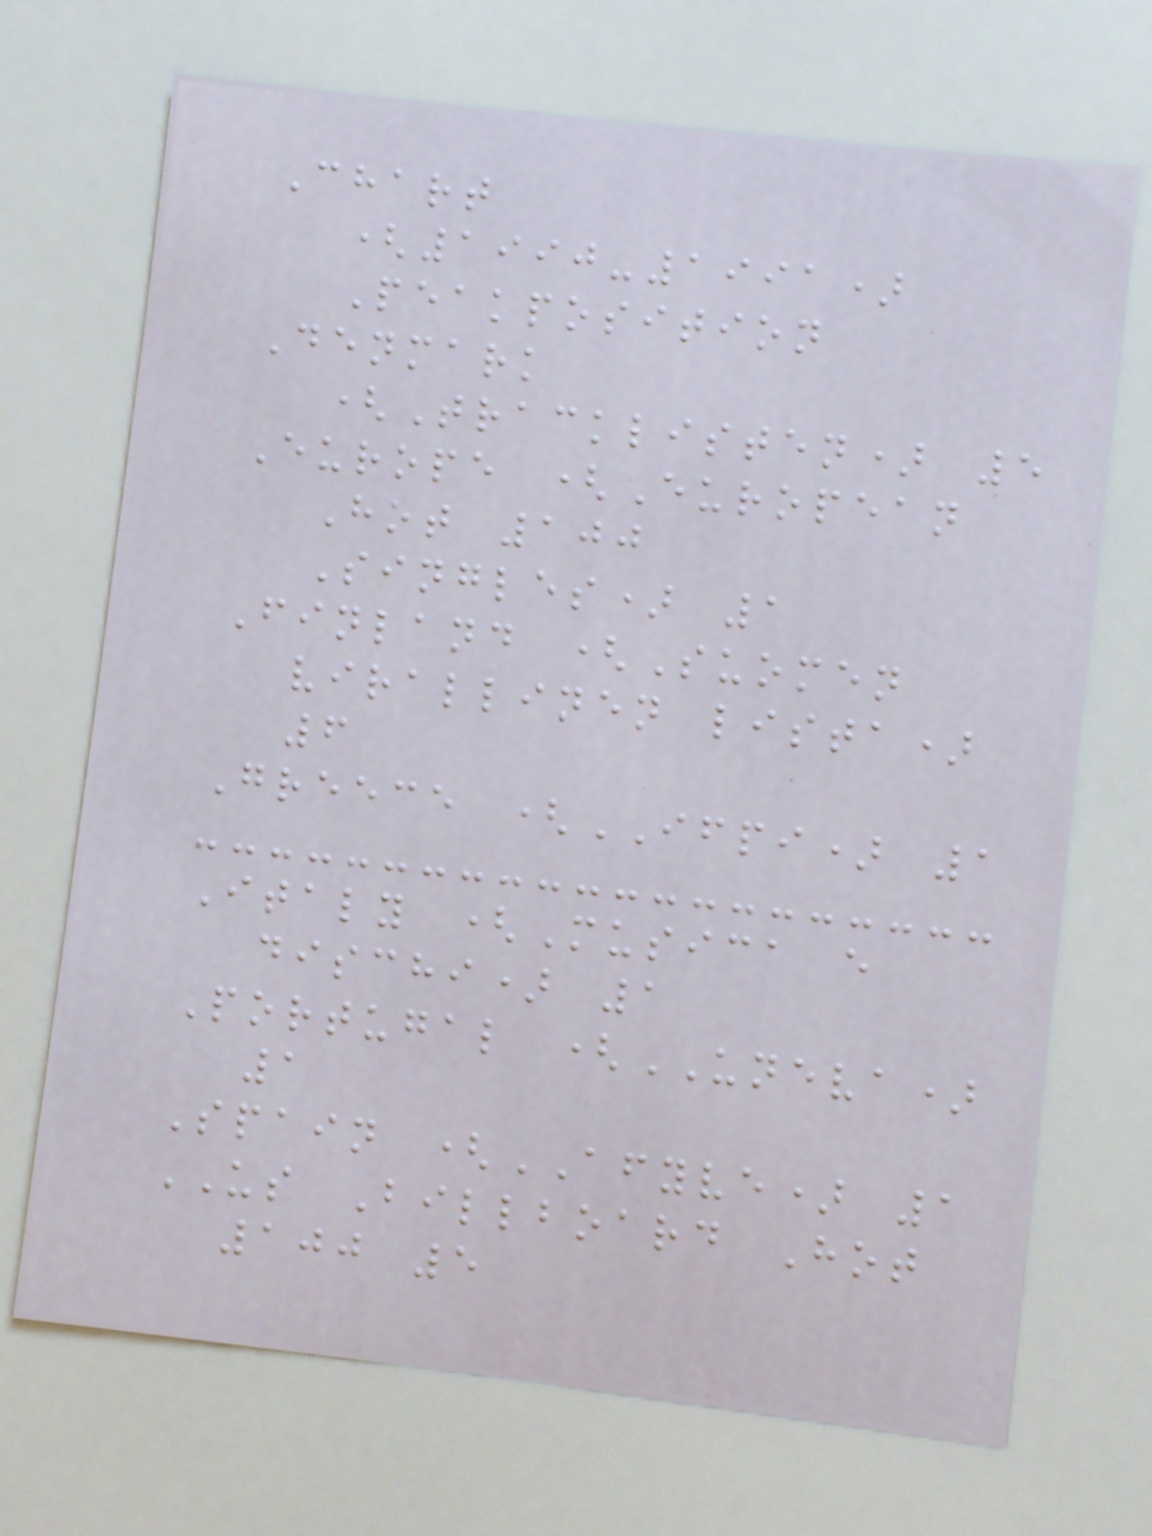Chart
(1990-1991)
Peakposition
Denmark
(Tracklisten) 5
Europe (European
Hot 100
Singles) 1
Finland (Suomen
virallinen lista)
6
Greece (IFPI) 1
Italy (Musica e
dischi) 1
Portugal (UNEVA)
1
Spain (AFYVE) 1
US Billboard Hot
100 5
